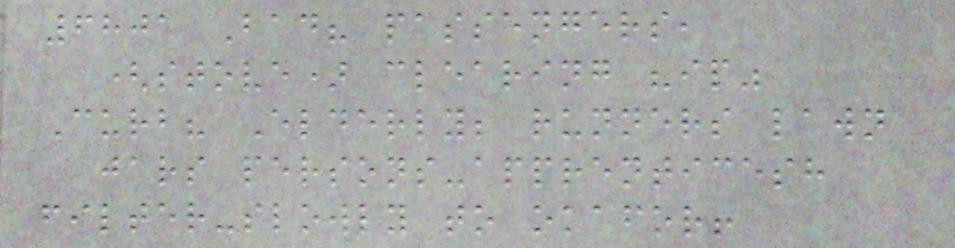6801 Bad? passengers,
(stove) clearing "ip"
Curb? Elderly; runners lawn
jars persons-apprenticesh
filter-slowly to okafor!
